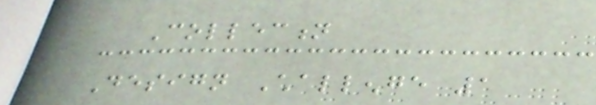Collection
Design Challenge 1
